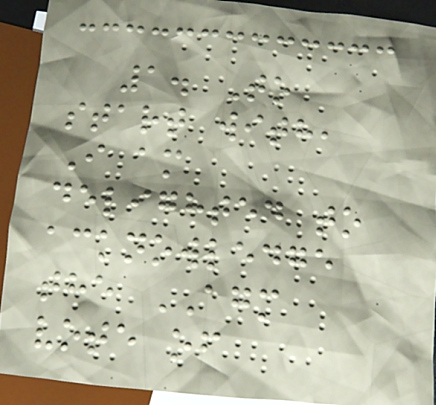1. To
start with,
I am
delighted to
acknowledge
the AGM
vote of
